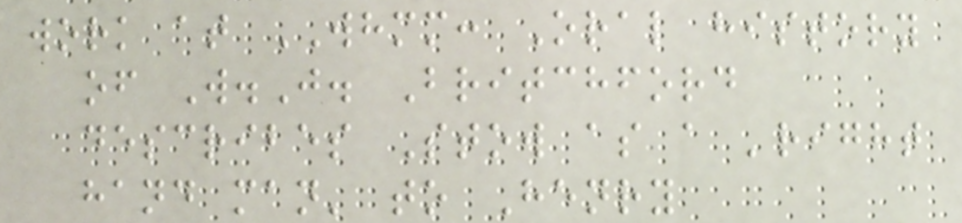work at WHMM: Oral history
of W.J. Britchford
describes Stow as a 'right
hand man' to Henry
